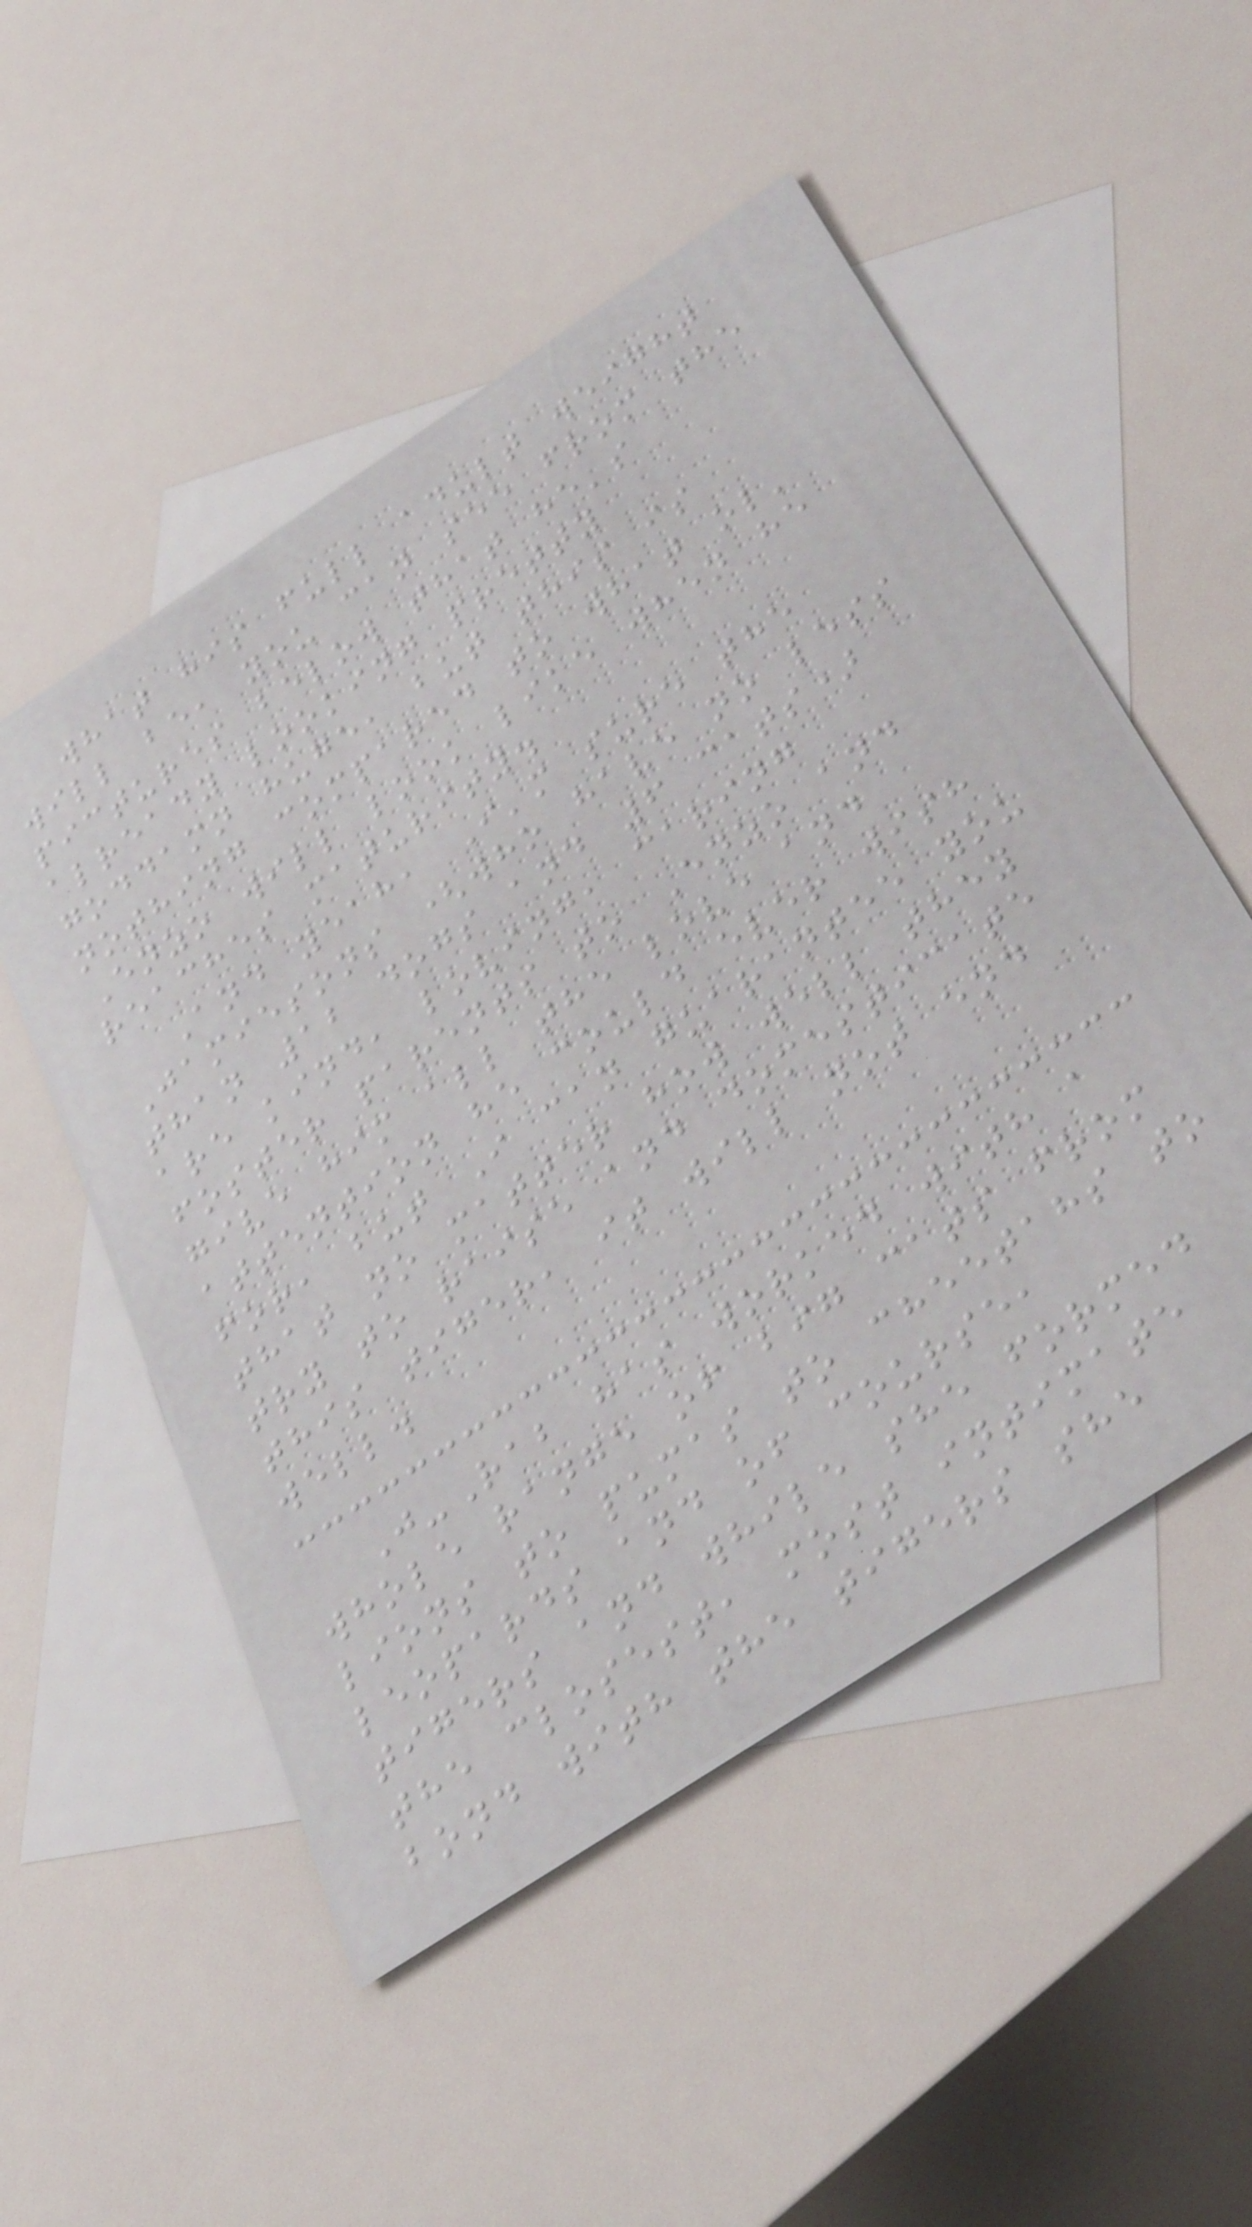what his full adult weight
will be, you can see from the
pictures below that he's
already looking pretty
goddamn huge, but this is
nothing compared to what ol'
Enzo will look like when he
reaches maturity.
And yeah, I'm sure the
Jamiesons (who have no less
than 12 dogs and 6 cats)
are kind, loving, caring
foster parents to Enzo and
give him all the love and
attention he could ever wish
for, but I can guarantee you
that no matter how well they
try to raise and domesticate
this tiger, it will not end
well.
J-Rab has worked with a
whole range of big cats from
lions to pumas to cheetahs to
leopards and of course,
tigers and while she formed
the closest, most intimate
bond with the tigers she
